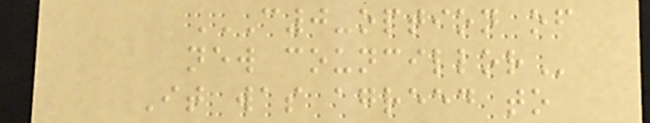C0-OPTION OF
NEW COUNCILLOR
It was agreed to
